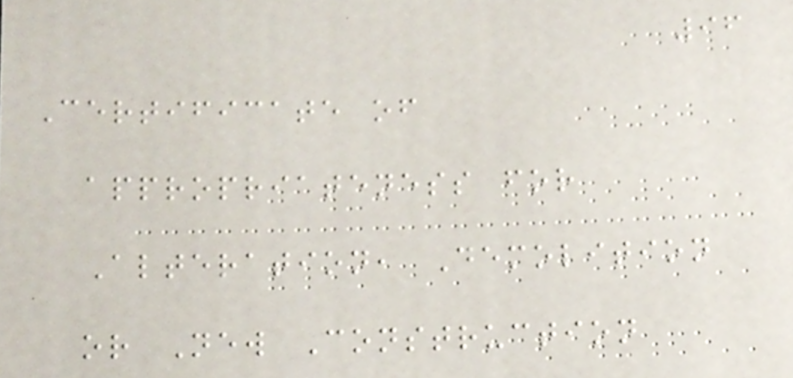96
Certificate of
appropriateness for
Alteration, Demolition
or New Construction
